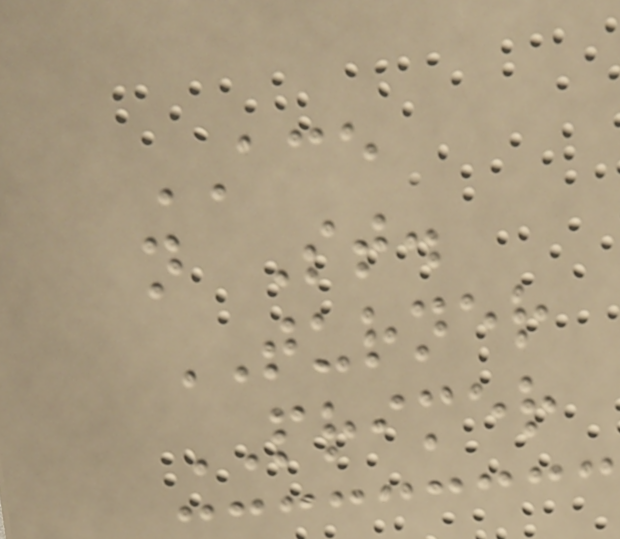ACE
n St.
TURNER
PRIMER
